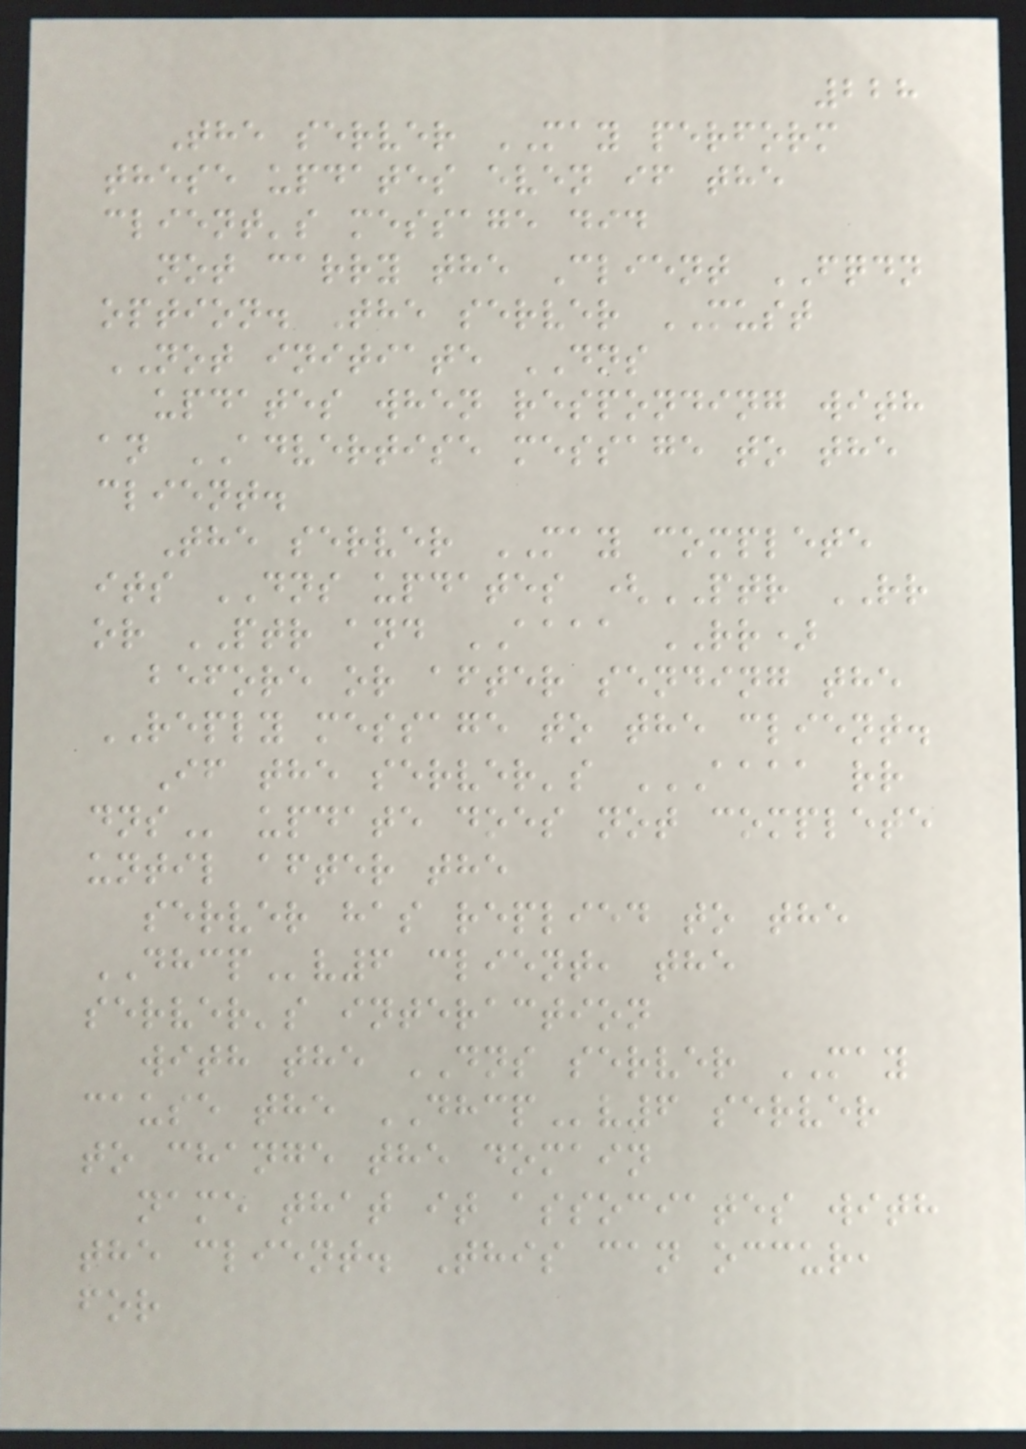228
The server MAY perform
these updates even if the
client's message did
not carry the Client FQDN
option. The server MUST
NOT initiate DNS
updates when responding with
an ADVERTISE message to the
client.
The server MAY complete
its DNS updates (PTR RR
or PTR and AAAA RR)
before or after sending the
REPLY message to the client.
If the server's AAAA RR
DNS update does not complete
until after the
server has replied to the
DHCPv6 client, the
server's interaction
with the DNS server MAY
cause the DHCPv6 server
to change the domain
name that it associates with
the client. This can occur,
for
